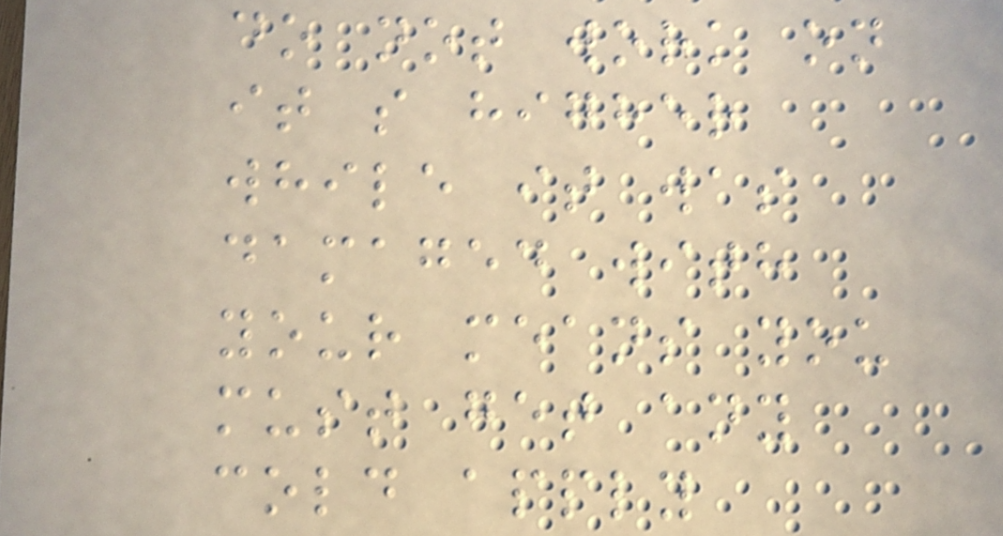do not work on
it s higher
while it was
damaged with
your means you
must get any
cold apply
